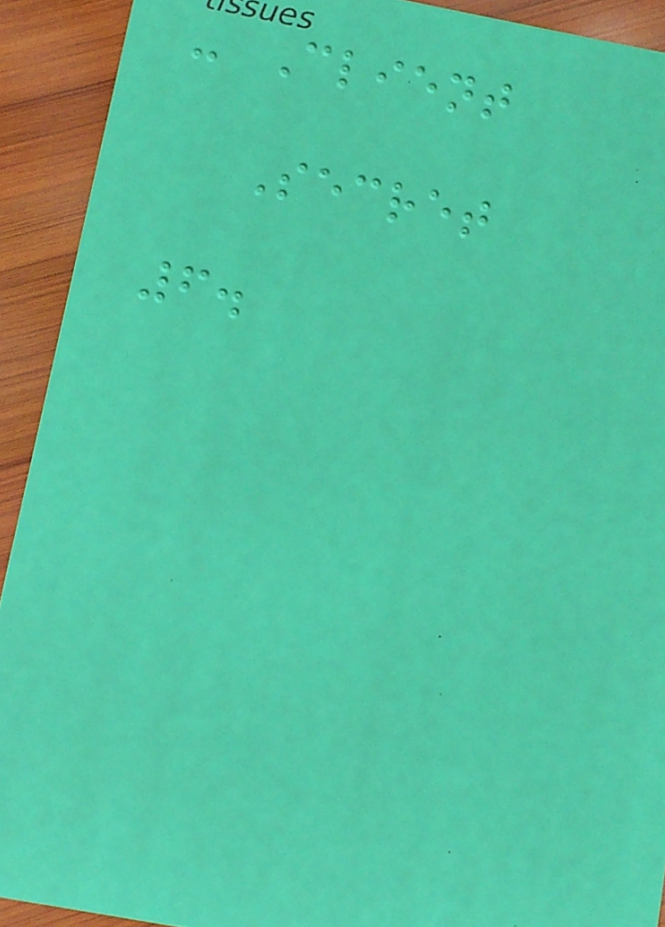- Client
Secret
6.
